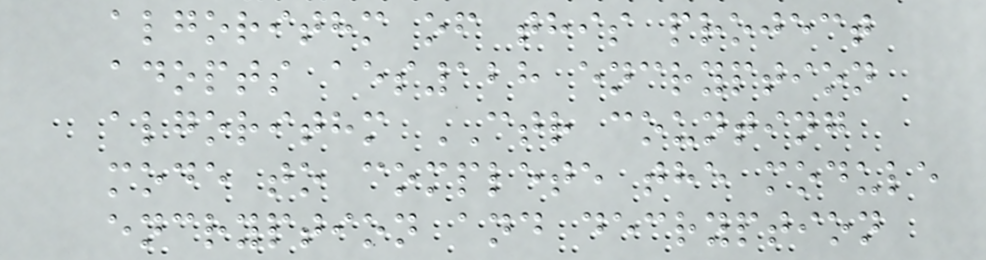algorithm of this project
adopts aes128 encryption
algorithm CTR counting
mode to complete the module
encryption and decryption
